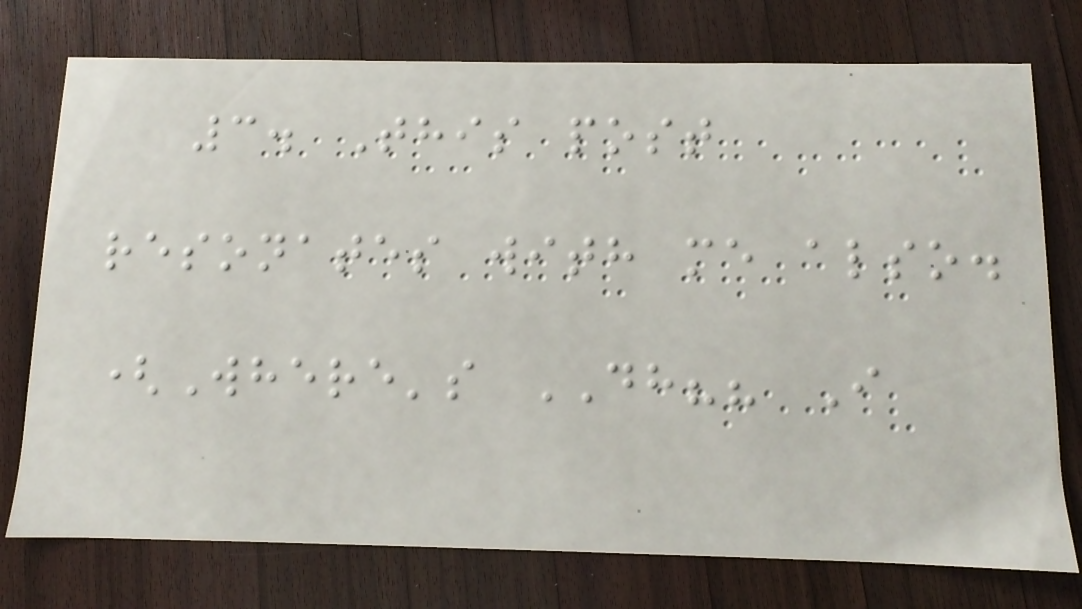3. This post
resonates with me also.
(Where's DH?? I
